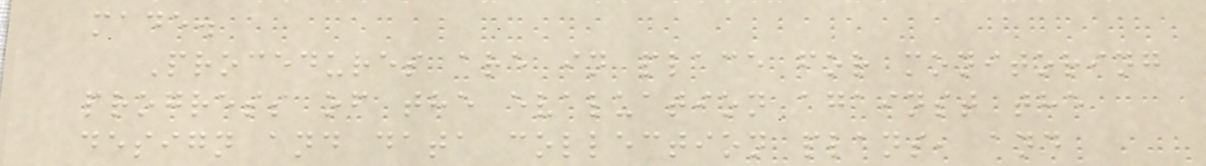made.
Procedures are in place for monitoring
progress of the evaluation against the
design and data collection plans, and
